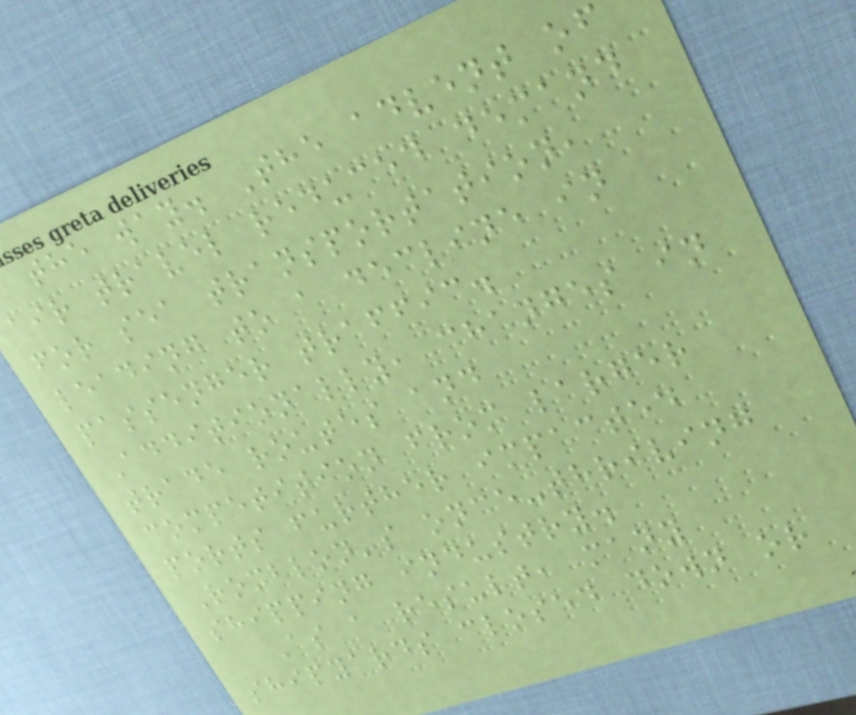the way. The advent of
air travel reduced demand
for sea transportation,
leading to a decline in
passenger traffic.
Additionally, changes in
trade routes and
competition from larger
ports further impacted
Romblon's once-thriving
shipping industry.
As a result, many
shipyards closed down or
